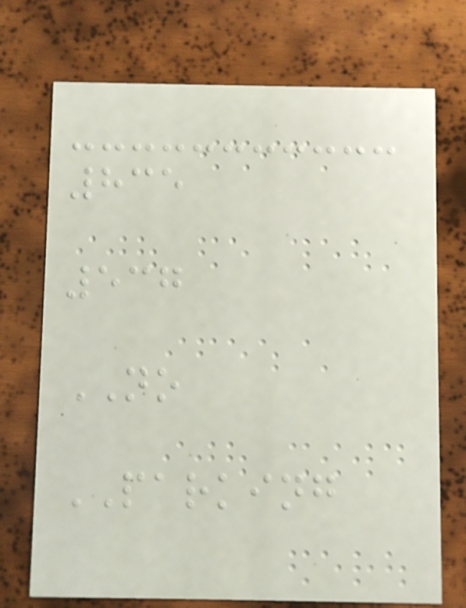835
537
NO
PARKING
